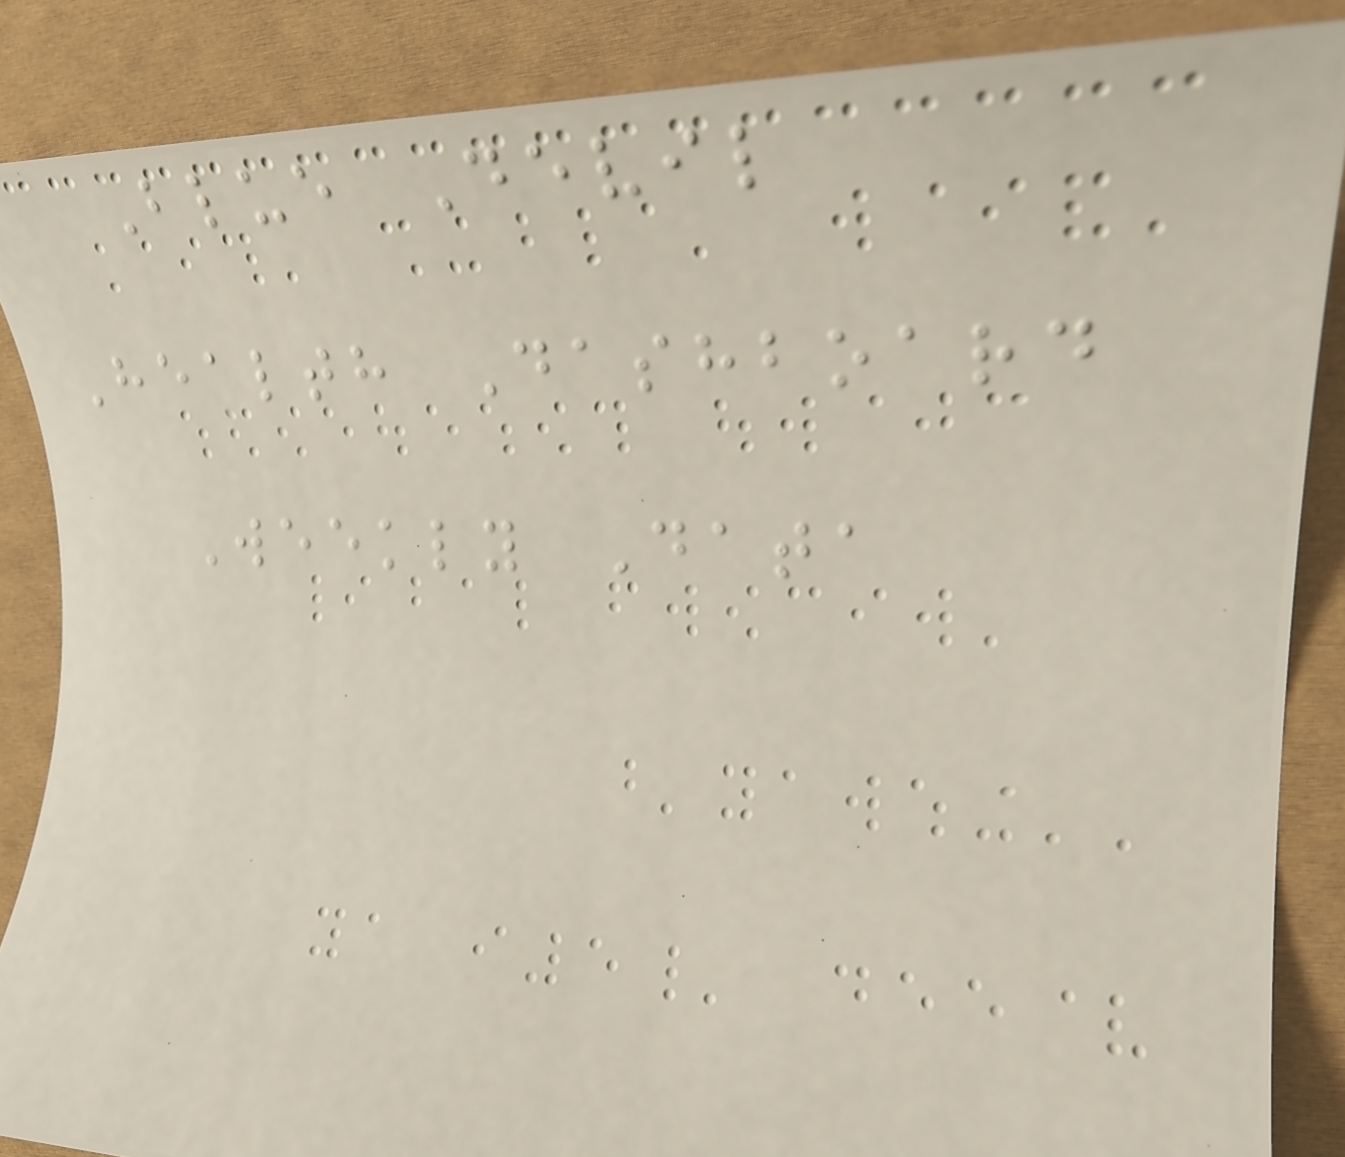Blue Devil
Health Dashboard
Weekly Data
